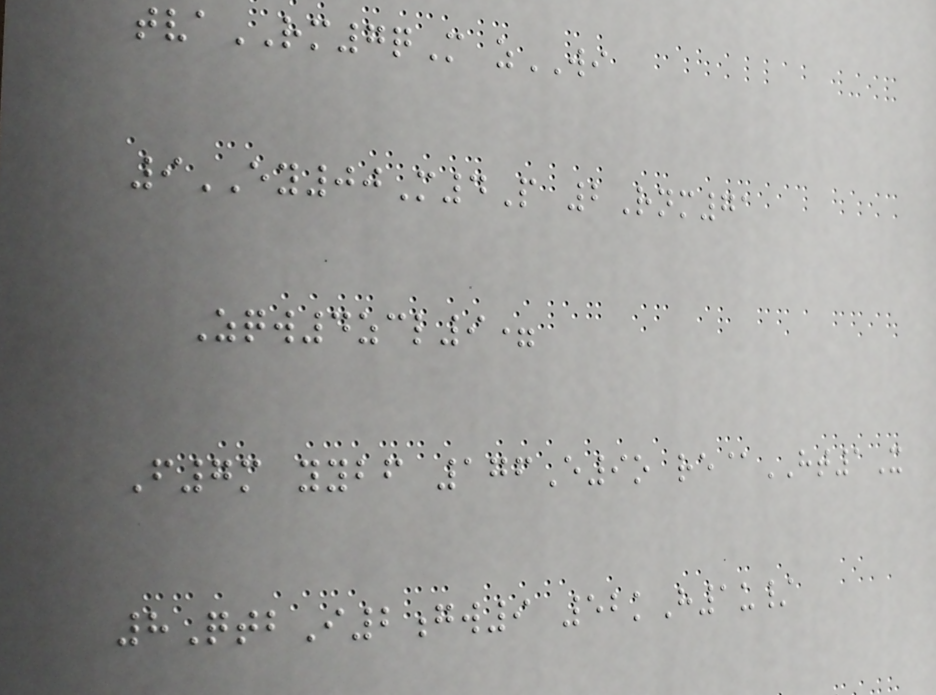tvaRM7qM zWI
9EY00M4P 2Rnm71
Zqw4zcl9=
F7m yybf 176E9o re@HT1X
8QtbI2gw9 52kH1u/
